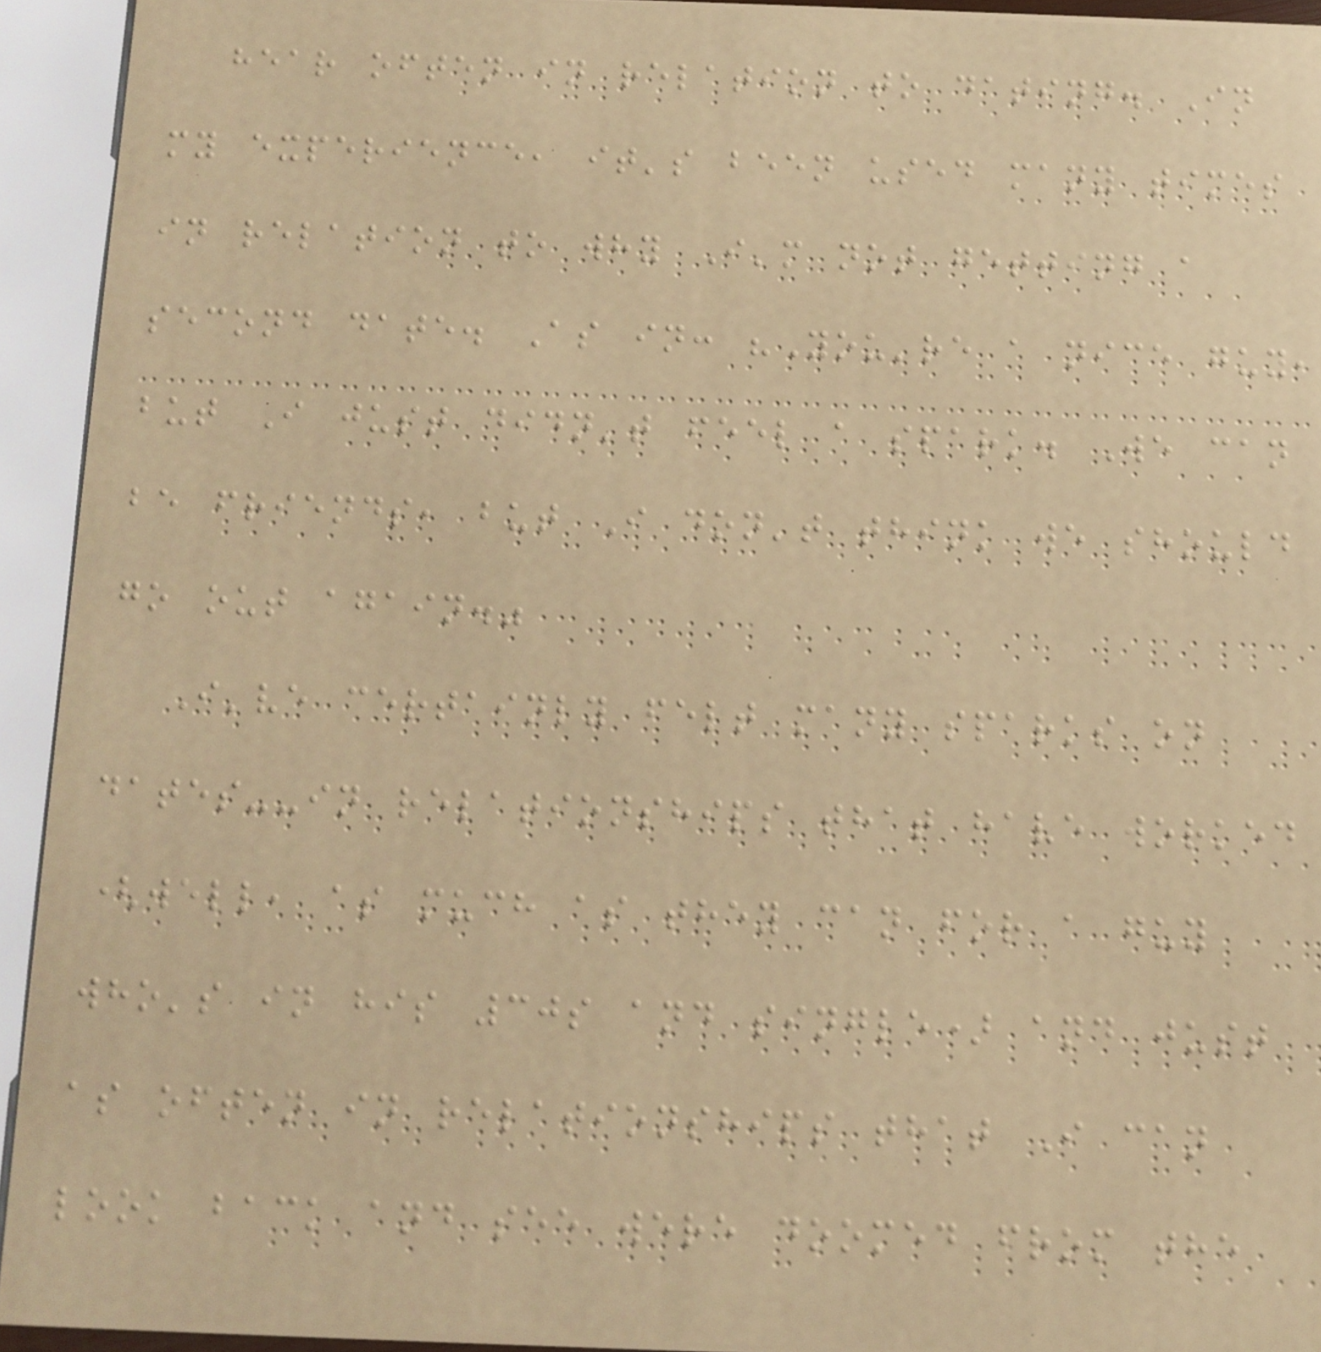hear often in relation to dating. In
my experience, it's been used many times
in relation to why I'm not getting a
second date. As in: "You're a nice guy,
but I just didn't feel a spark. We can
be friends, but I don't think we should
go out again."
I've certainly felt many sparks on
dates--in relationships that have worked
(well, as much as they can for a guy
who's in his 30s and single) and just
as often in relationships that I can
look back and see were doomed from the
